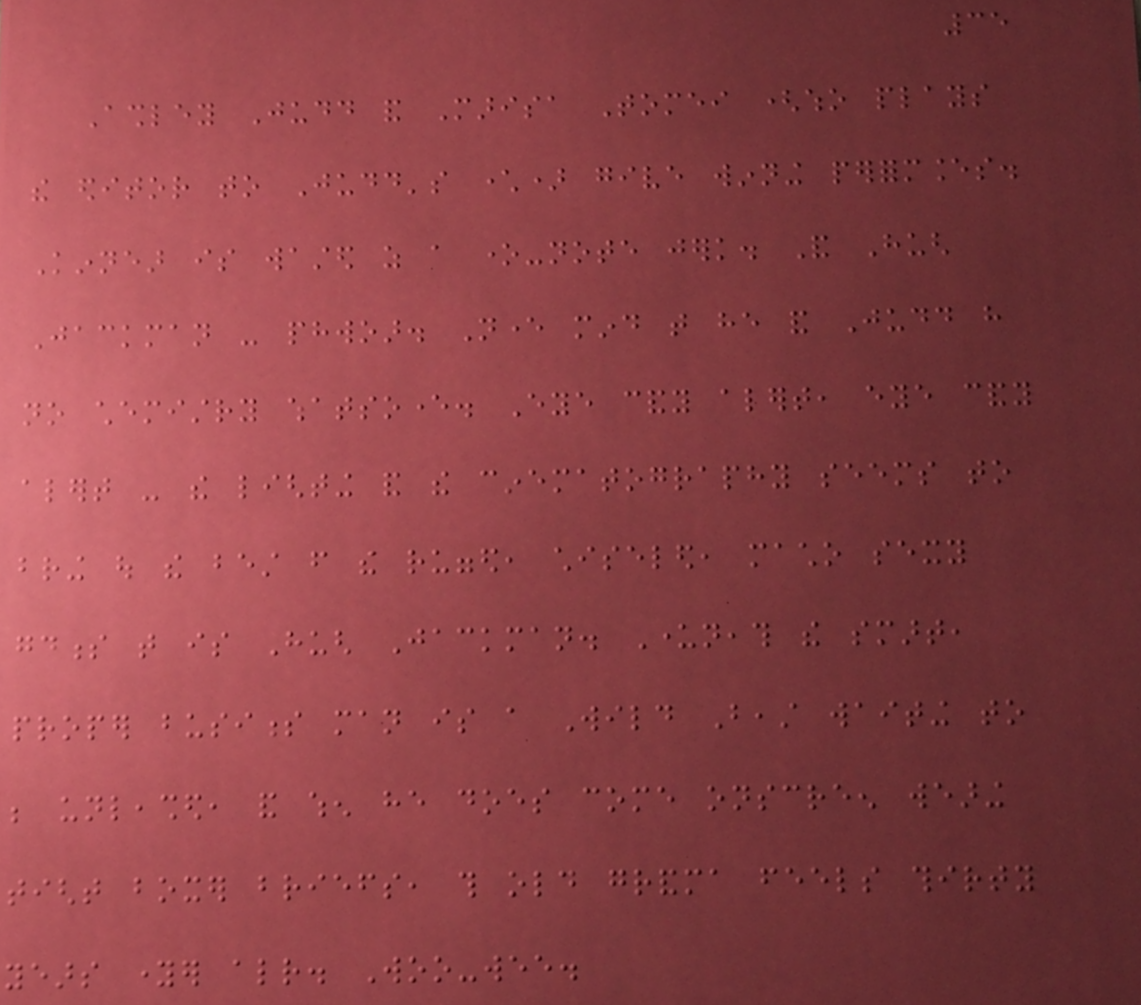35
Ashley Judd and Marisa Tomei (who plays
the editor to Judd's character) give winning performances.
Kinnear is wasted as a one-note jerk. And Hugh
Jackman - phwoar. Never mind that he and Judd have
no chemistry whatsoever. Eye candy alert, eye candy
alert - the lighting and the cinematography seems to
bring out the best from the rugged, chiseled, macho sexy
goodness that is Hugh Jackman. Underneath the smart,
proper business man is a Wild Beast waiting to
be unleashed, and when he does come onscreen wearing
tight boxer briefs, this old grandma feels thirty
years younger already. Woo-wee.
